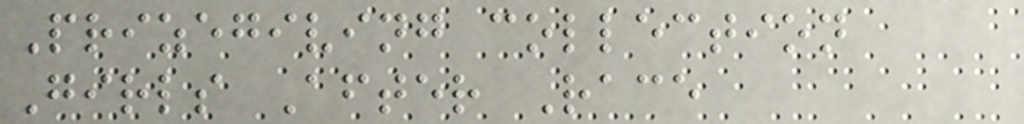Prizegiving collection
Girls After Race
